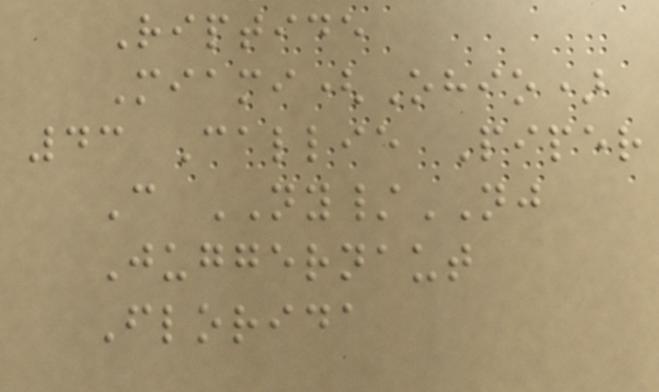Riptide
Miami(Ohio)
43 Callie Piper
C NY/NJ
Juggernaut
Florida
